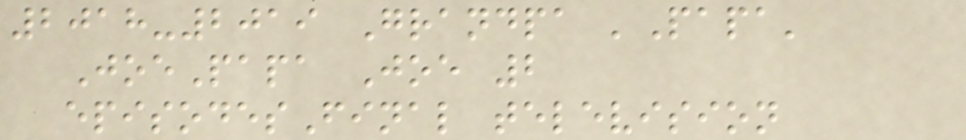2018-2019 Grandpa 'Papa'
JoePapa Joe 2
episodesFinal television
